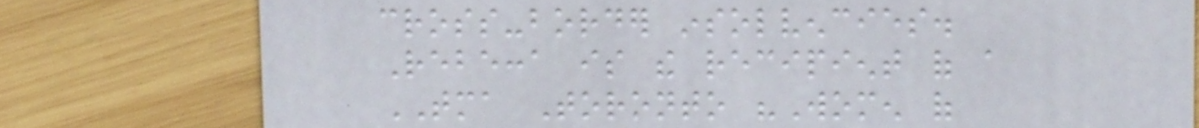cross-border insolvencies.
Rebecca is the recipient of a
TMA Toronto "Women of
